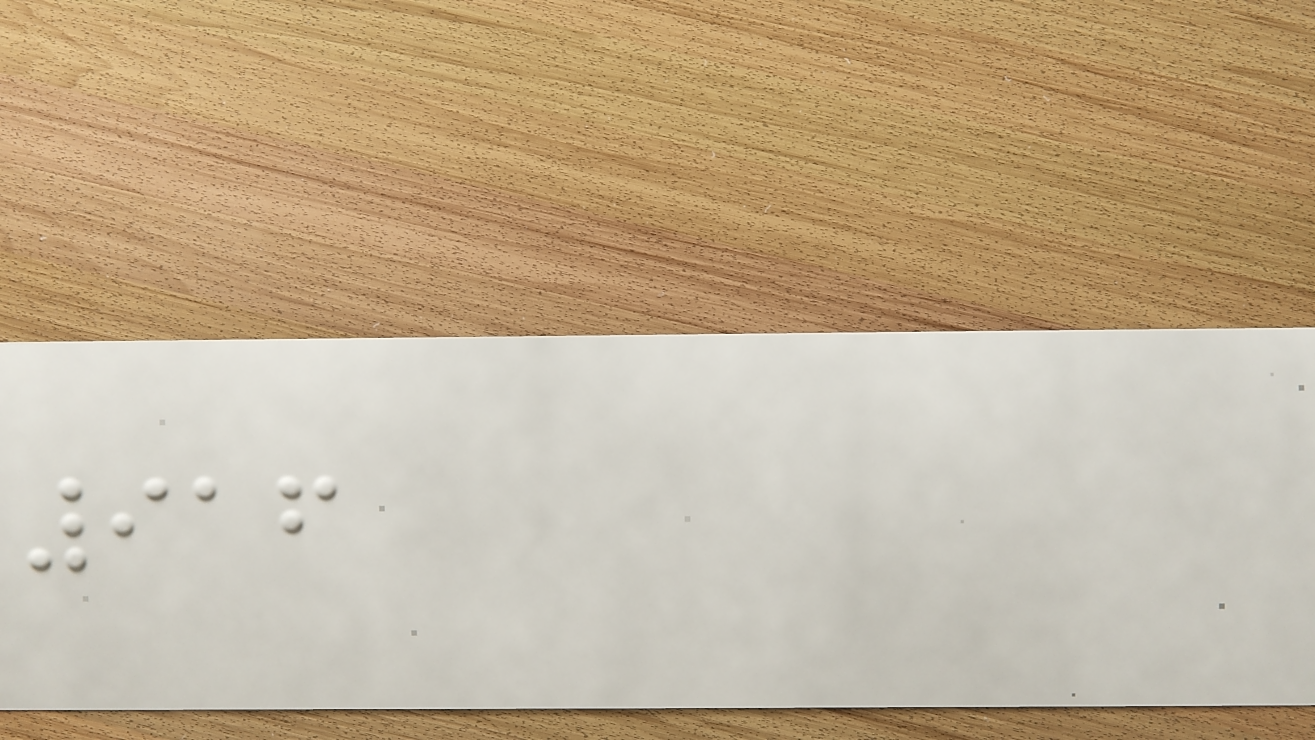916
